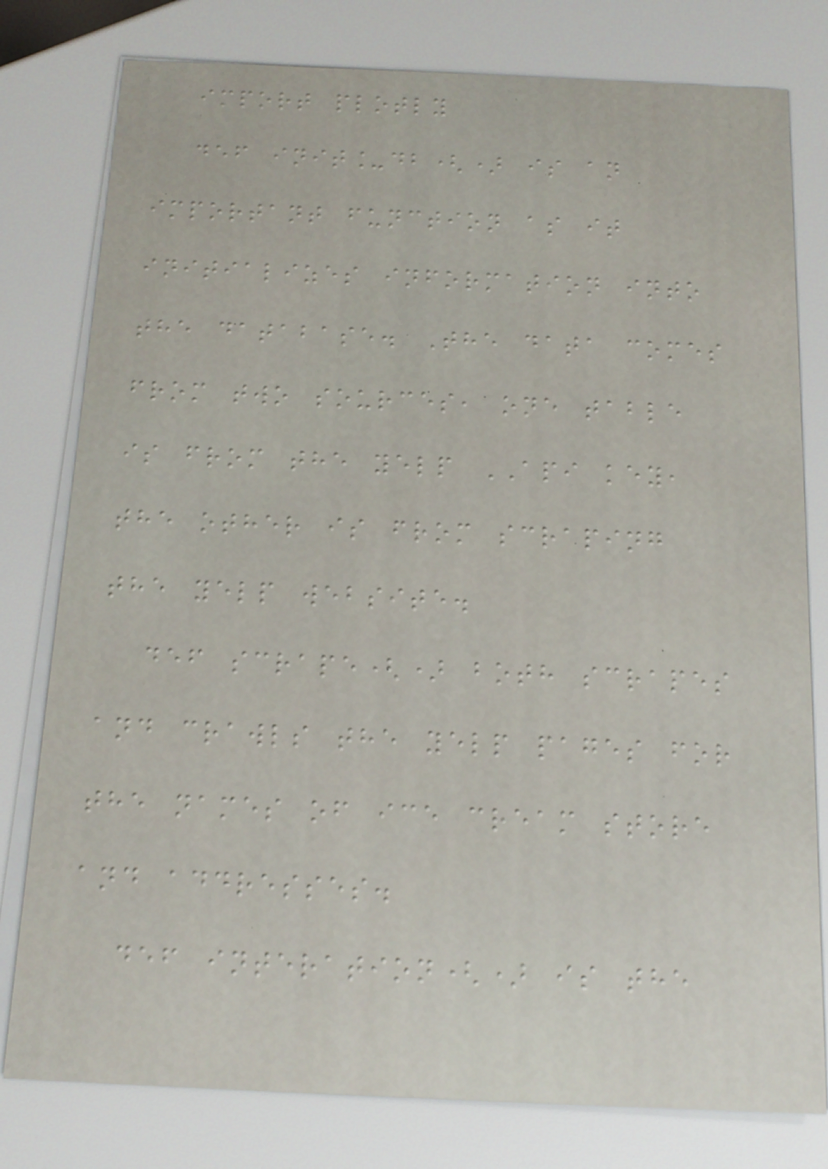import plotly
def init_db() is an
important function as it
initializes information into
the database. The data comes
from two sources, one table
is from the yelp API key,
the other is from scraping
the yelp website.
def scrape() both scrapes
and crawls the yelp pages for
the names of ice cream store
and addresses.
def interation() is the
